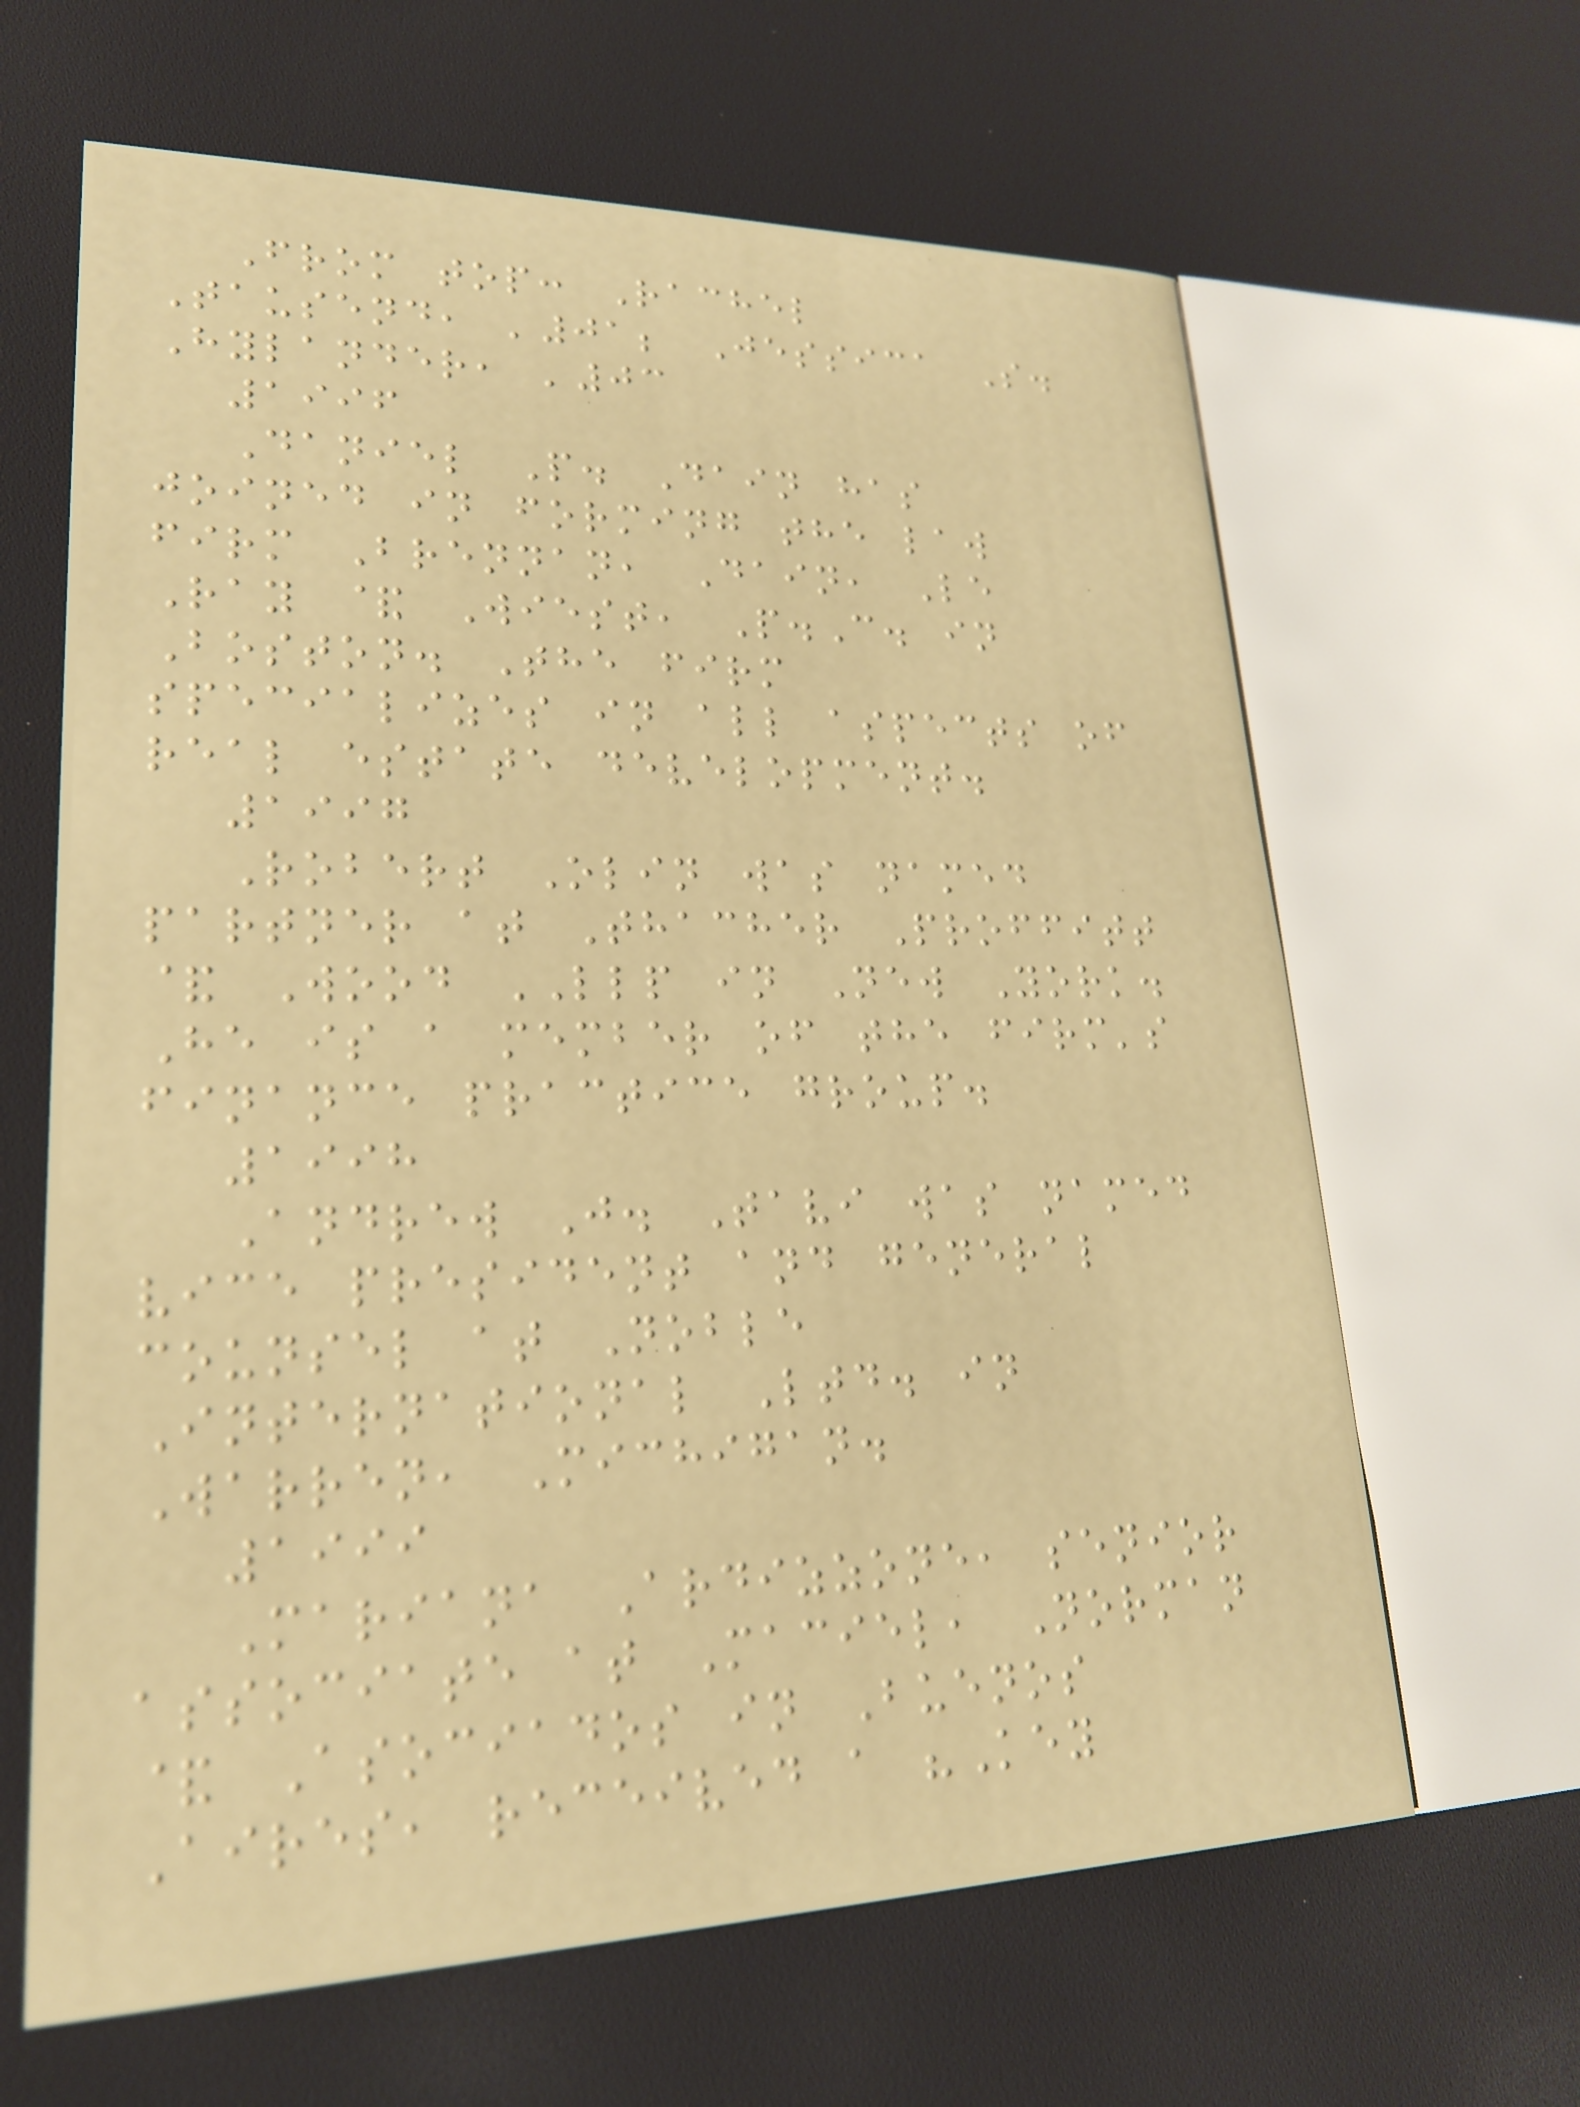From top: Rachel
Tausend, '01; Jessica S.
Hylander, '03
1996
Daniel P. Dain has
joined in forming the law
firm Brennan, Dain, Le
Ray & Wiest, P.C. in
Boston. The firm
specializes in all aspects of
real estate development.
1997
Robert Olin was named
partner at Thacher Proffitt
& Wood LLP in New York.
He is a member of the firm's
finance practice group.
1998
Andrew J. Tavi was named
vice president and general
counsel at Noble
International Ltd. in
Warren, Michigan.
1999
Mariana Ardizzone, senior
associate at Maciel, Norman
& Asociados in Buenos
Aires, received a "Key
